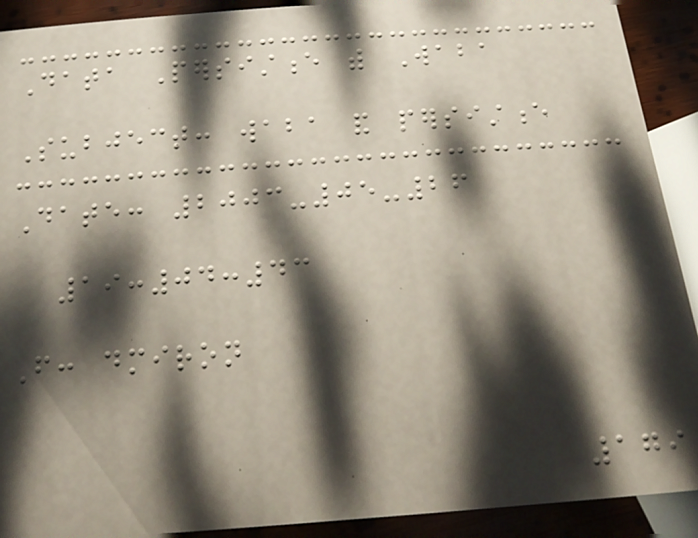Data Persistence with Waba
Subject: waba and persistence
Date: 2003-05-26
19:04:43
From: dmiron
179
